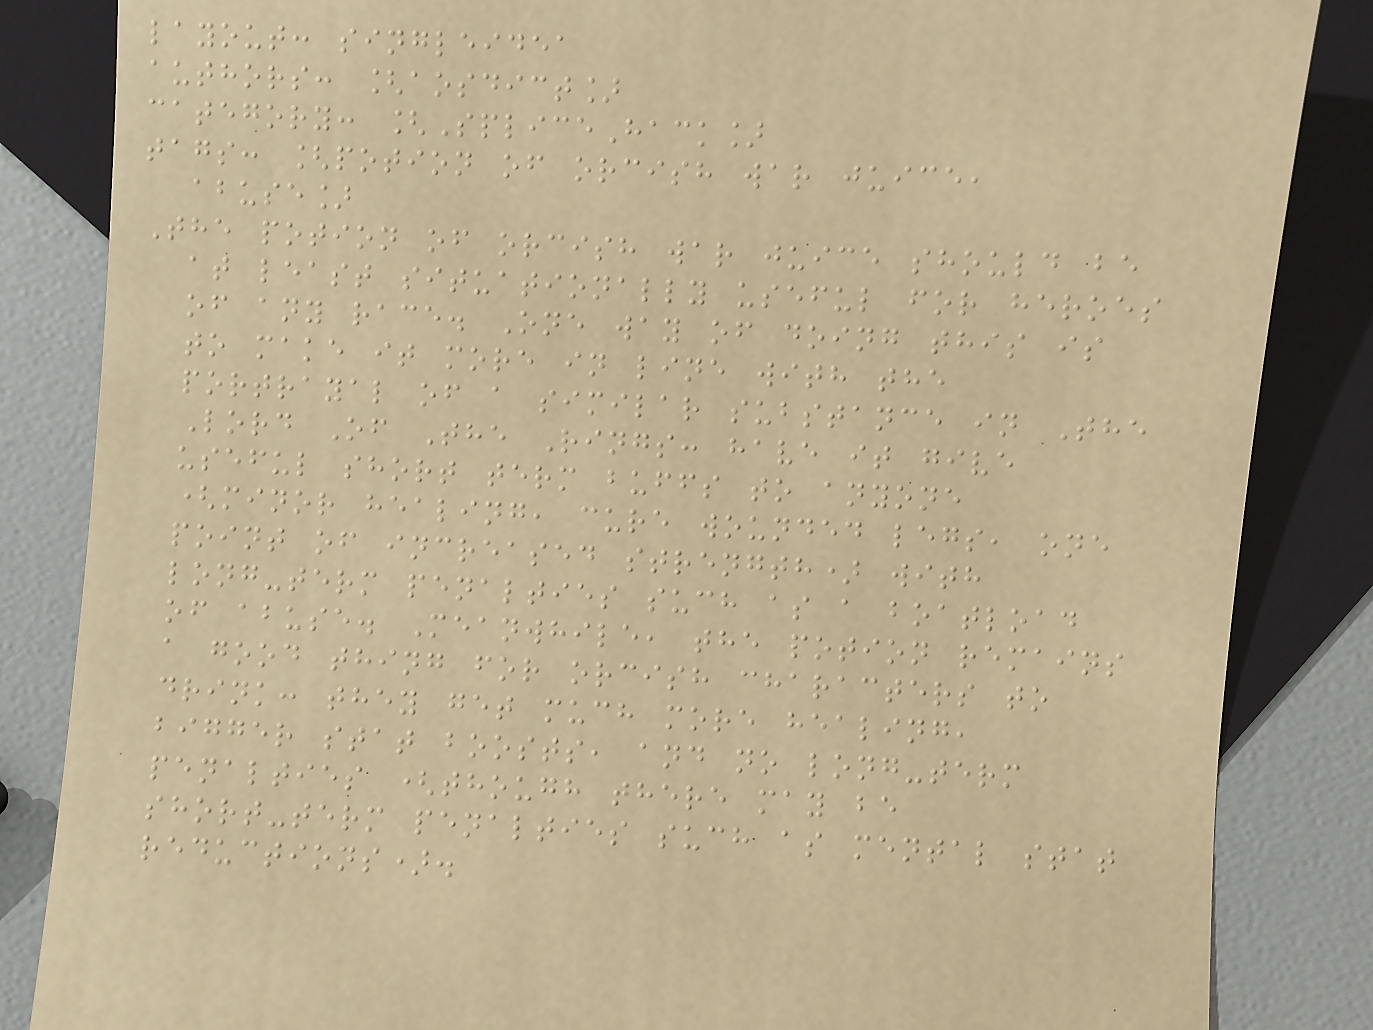layout: singleidea
authors: [aosdict]
category: [SpliceHack]
tags: [potion of orcish war juice,
abuse]
The potion of orcish war juice should be
at least situationally useful for heroes
of any race. One way of doing this is
to make it more in line with the
portrayal of a similar substance in The
Lord Of The Rings: have it give
useful short term buffs to anyone
(minor healing, cure wounded legs, one
point of increased strength) with
long-term penalties such as a boatload
of abuse. Meanwhile, the potion remains
a good thing for orcish characters to
drink: they get much more healing,
bigger stat boosts, and no long-term
penalties (though there may be
short-term penalties such as mental stat
reductions).
